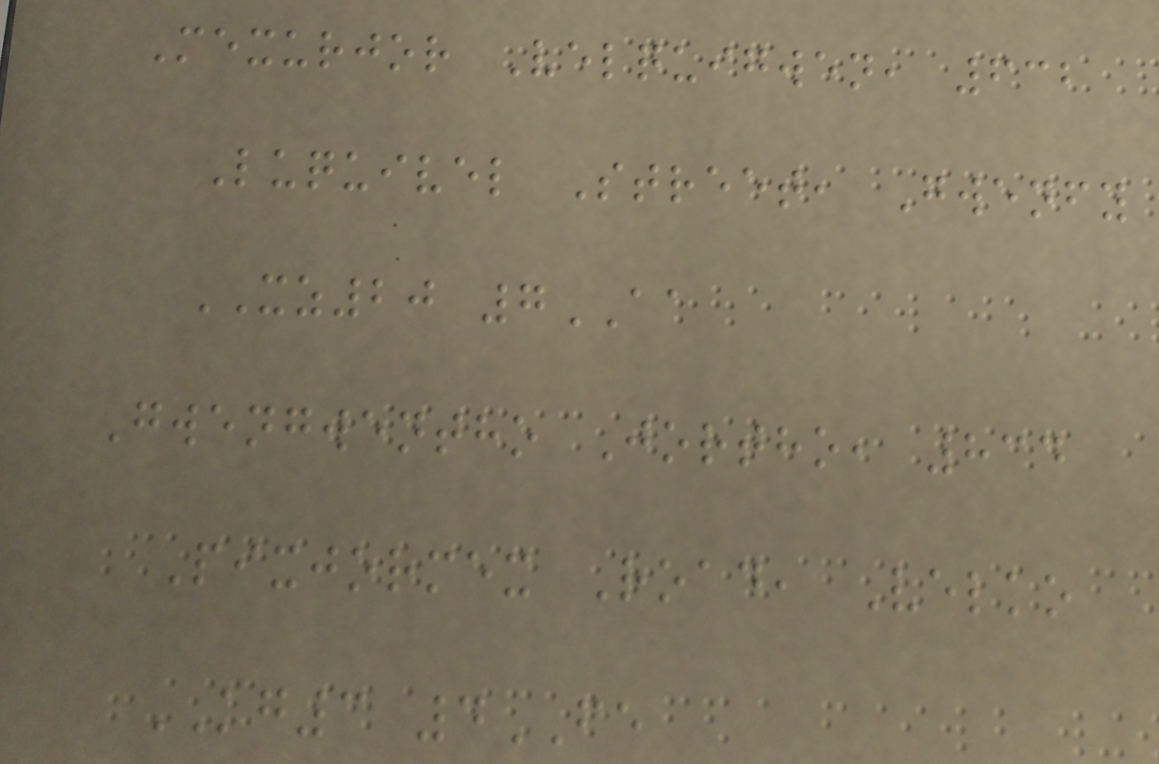Mexurjor Velquigwen, 632
Luquivel Street, Gwenfy
XZ20 7AA
Gwengwentho Jortho, 834
Pixjormex Road, Velko
KG3 4FE
